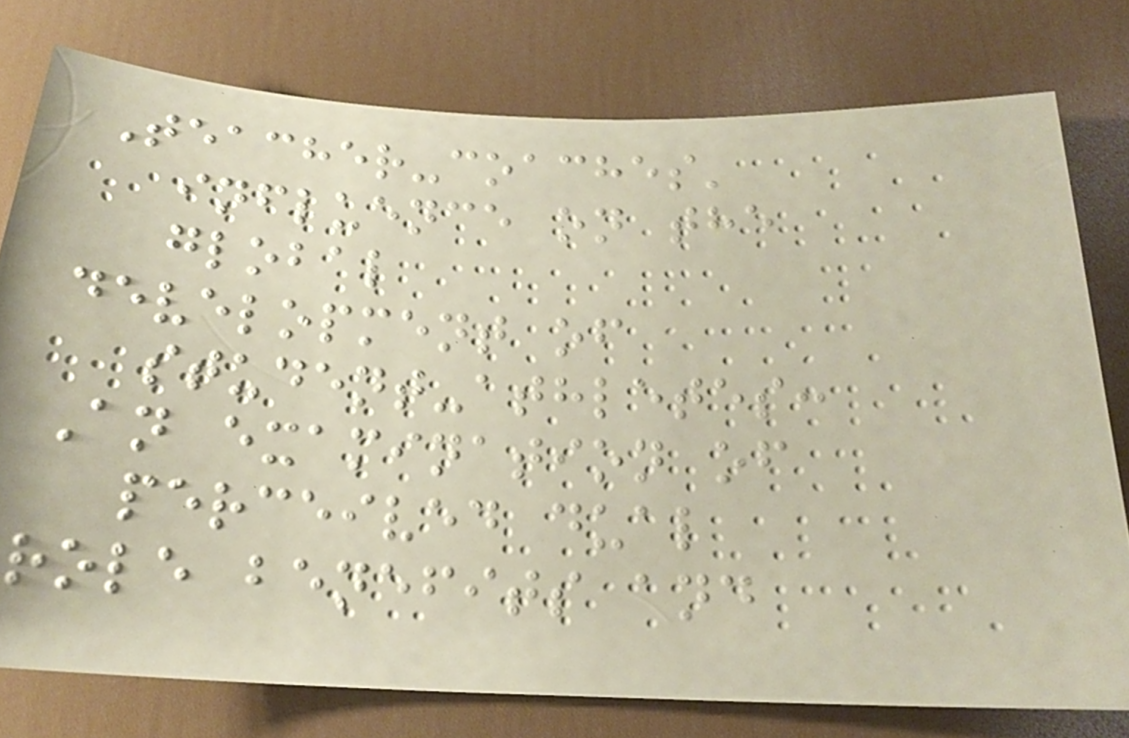Teacher-coaches'
influence on the
global
development of
student-athletes:
An examination of
perceived dual
role benefits and
